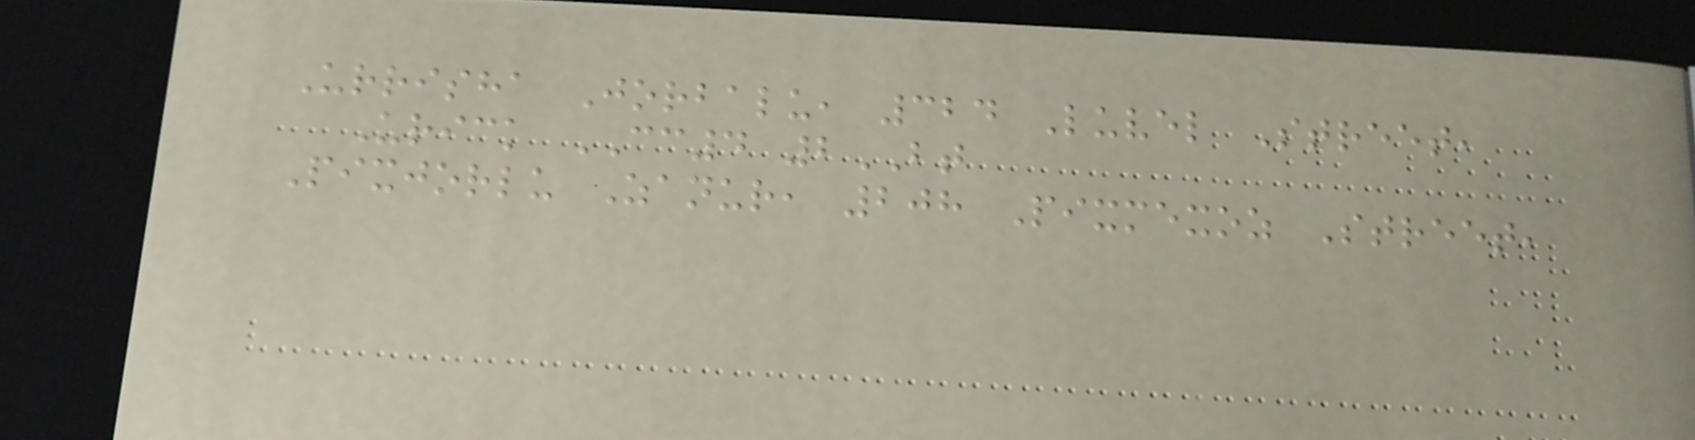Urrisha Jorbalu, 324 Luvel Street,
Urick CC4 2BT
Pixjorlu Zanur, 208 Pixmexoz Street,
